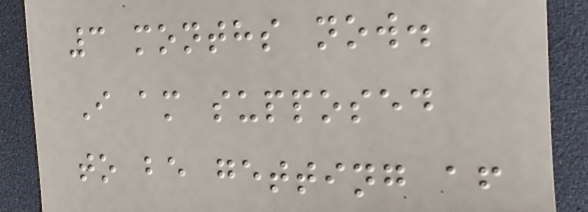3 months now.
I am supposed
to be getting af
